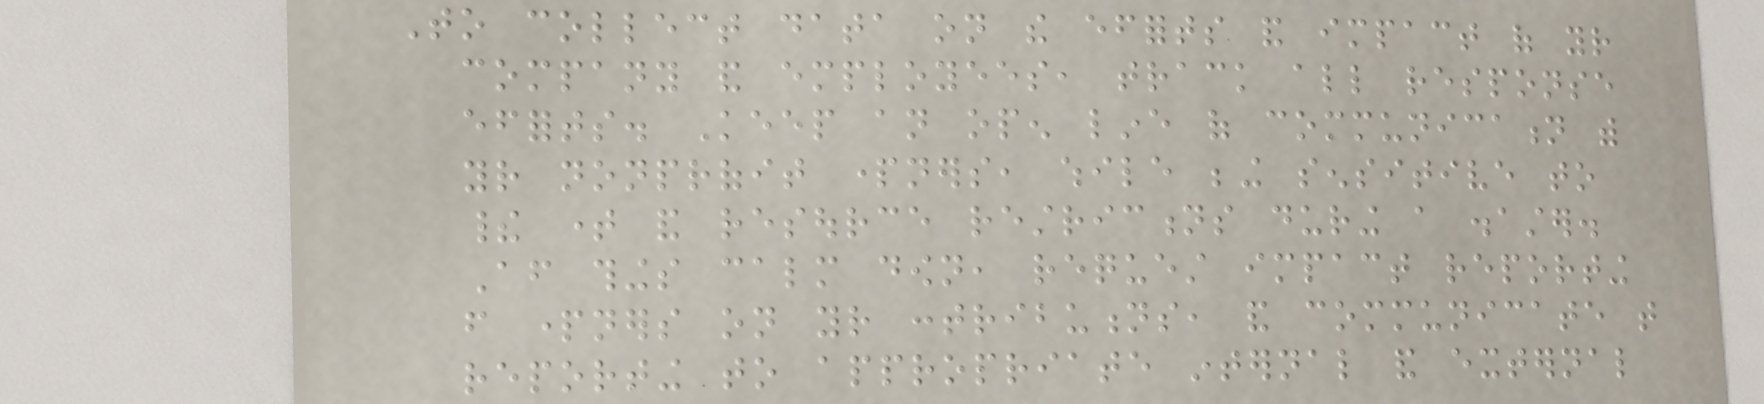To collect data on the efforts and impact of your
company and employees, track all response
efforts. Keep an open line of communication with
your nonprofit partners, while being sensitive to
their time and resource restrictions during a disaster.
After things calm down, request impact reporting
from partners on your contributions, and communicate that
reporting to appropriate internal and external
